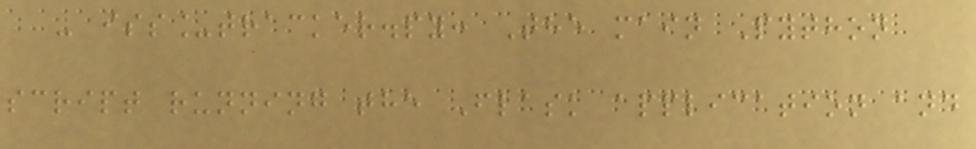- iss_tracker.py: The main Python
script running the Flask application and
